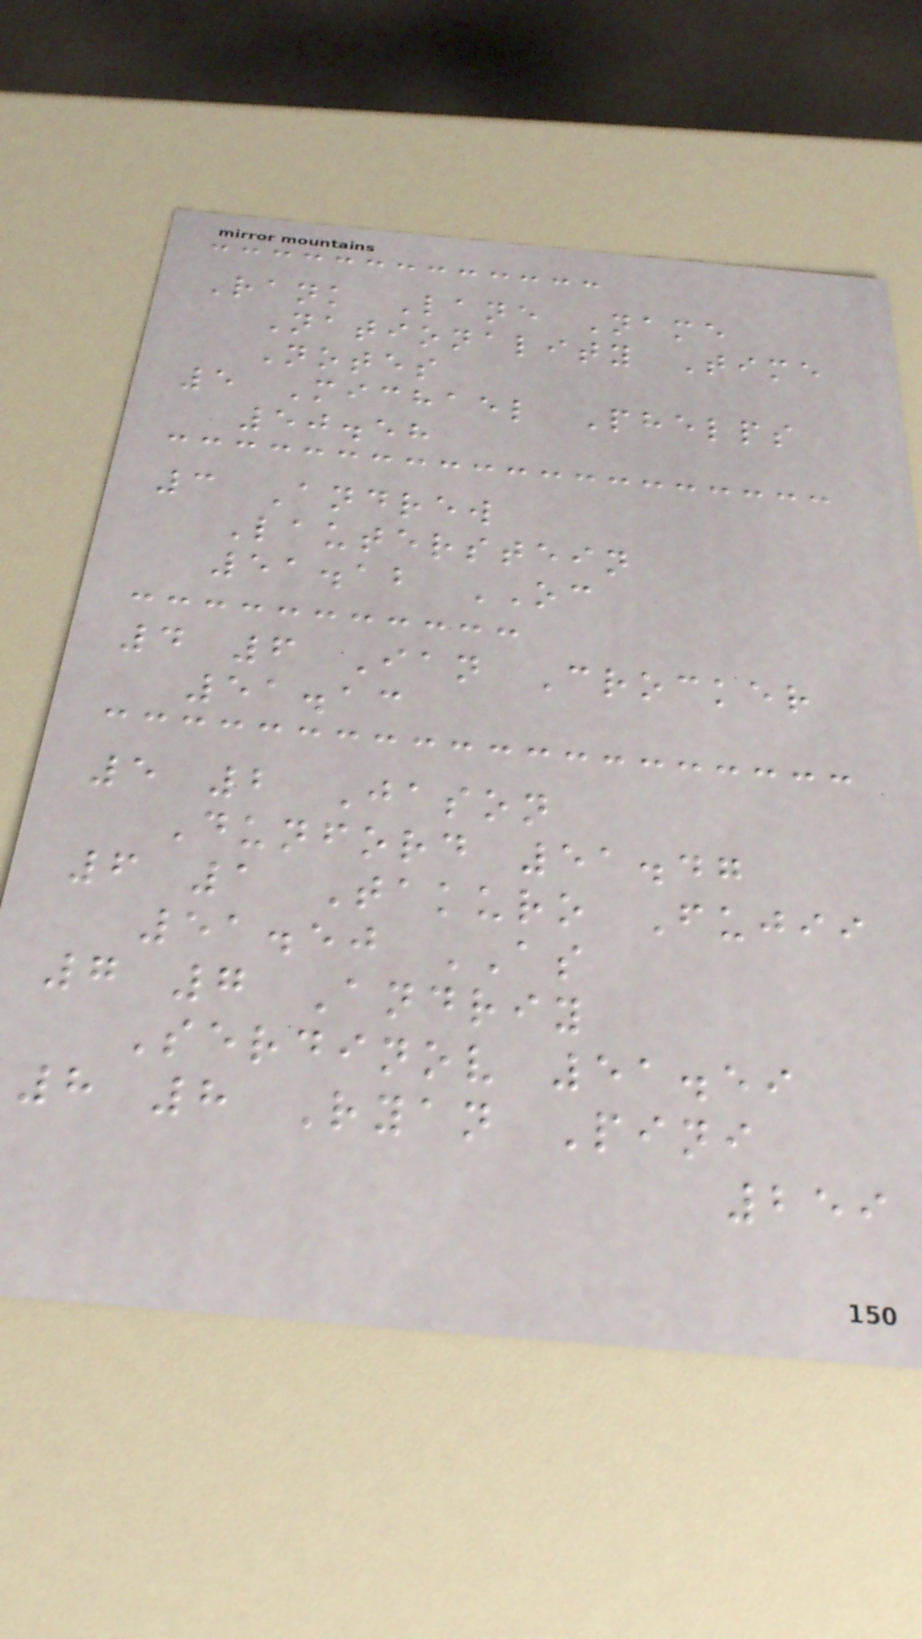Rank Lane Name
Nationality Time
Notes
5 Michael Phelps
50.58
3 Andrew
Lauterstein
51.12 OC
4 6 Ian Crocker
51.13
5 2 Jason
Dunford 51.47
6 1 Takuro Fujii
51.50 AS
7 7 Andriy
Serdinov 51.59
8 8 Ryan Pini
259
